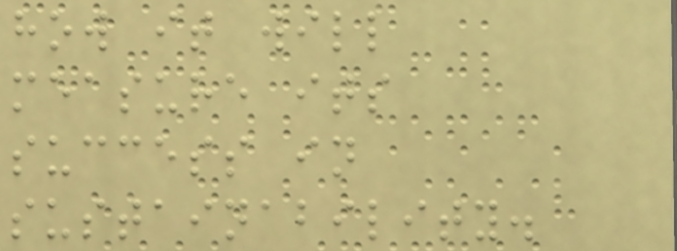how it will
measure its
success in
sustainability.
